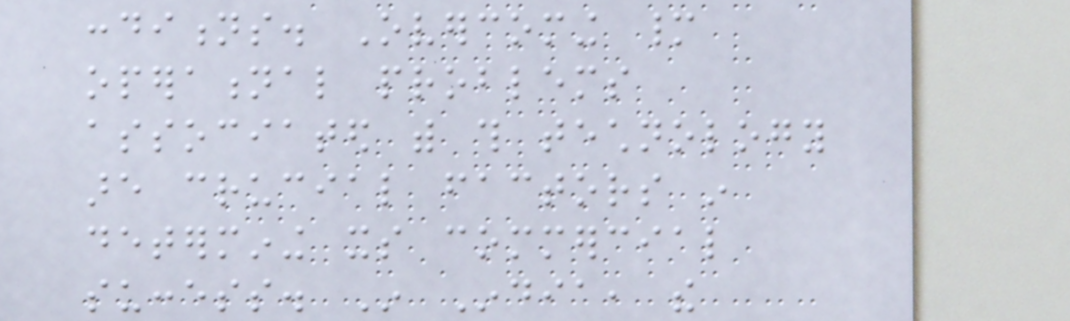conditions. Overcoming many
operational problems
associated with this technology
are crucial factors in
determining its commercial
success. In India, the
